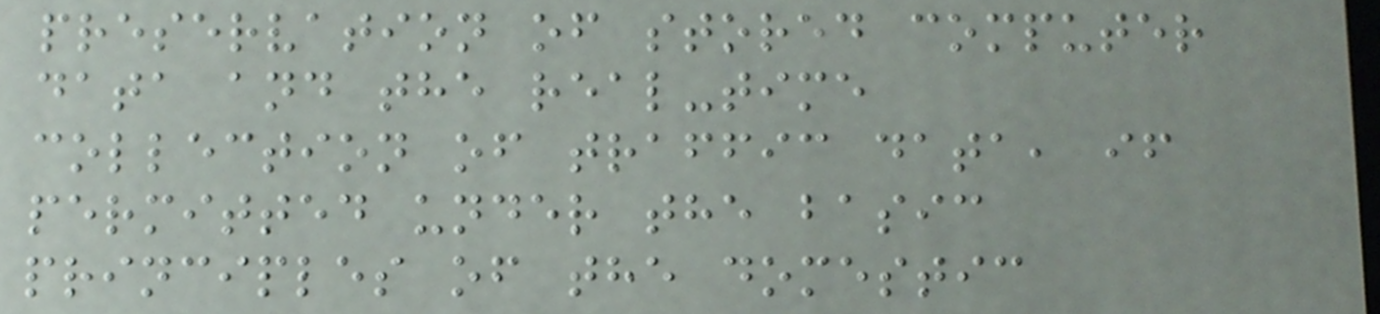preservation of stored computer
data and the real-time
collection of traffic data, if
permitted under the basic
principles of the domestic
